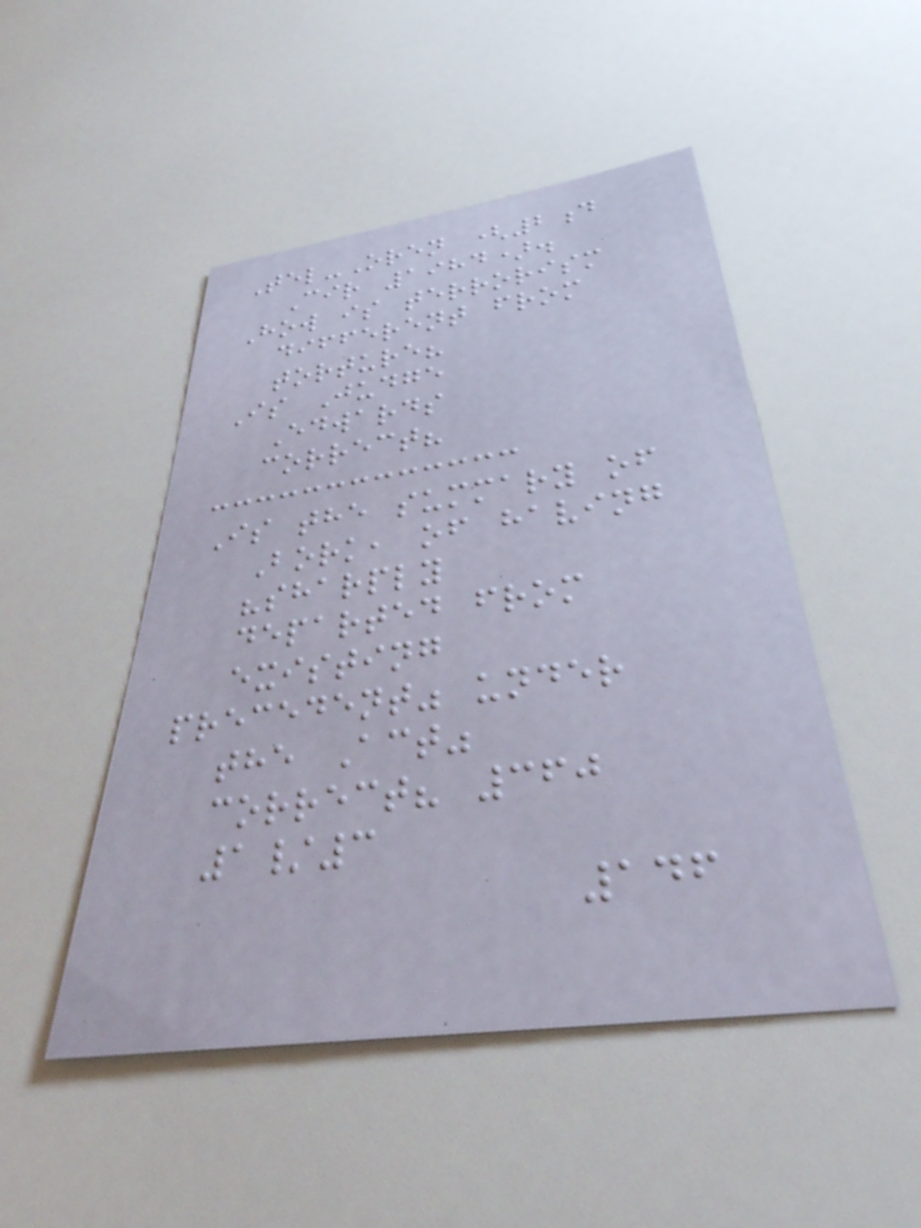Tel-Oren (2d
Cir 1984).
How is terrorism
different from
torture?
Is Judge
Edwards
correct?
Is the summary of
Bork, of having
"sharply
departed from
existing
precedent" under
the Act"
correct? 360
1/3
146
